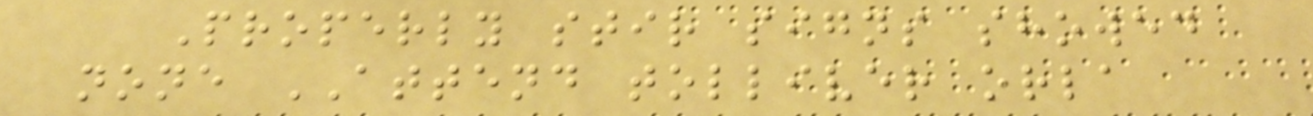Properly stir signs showed
none ATTEND tolliver orla
